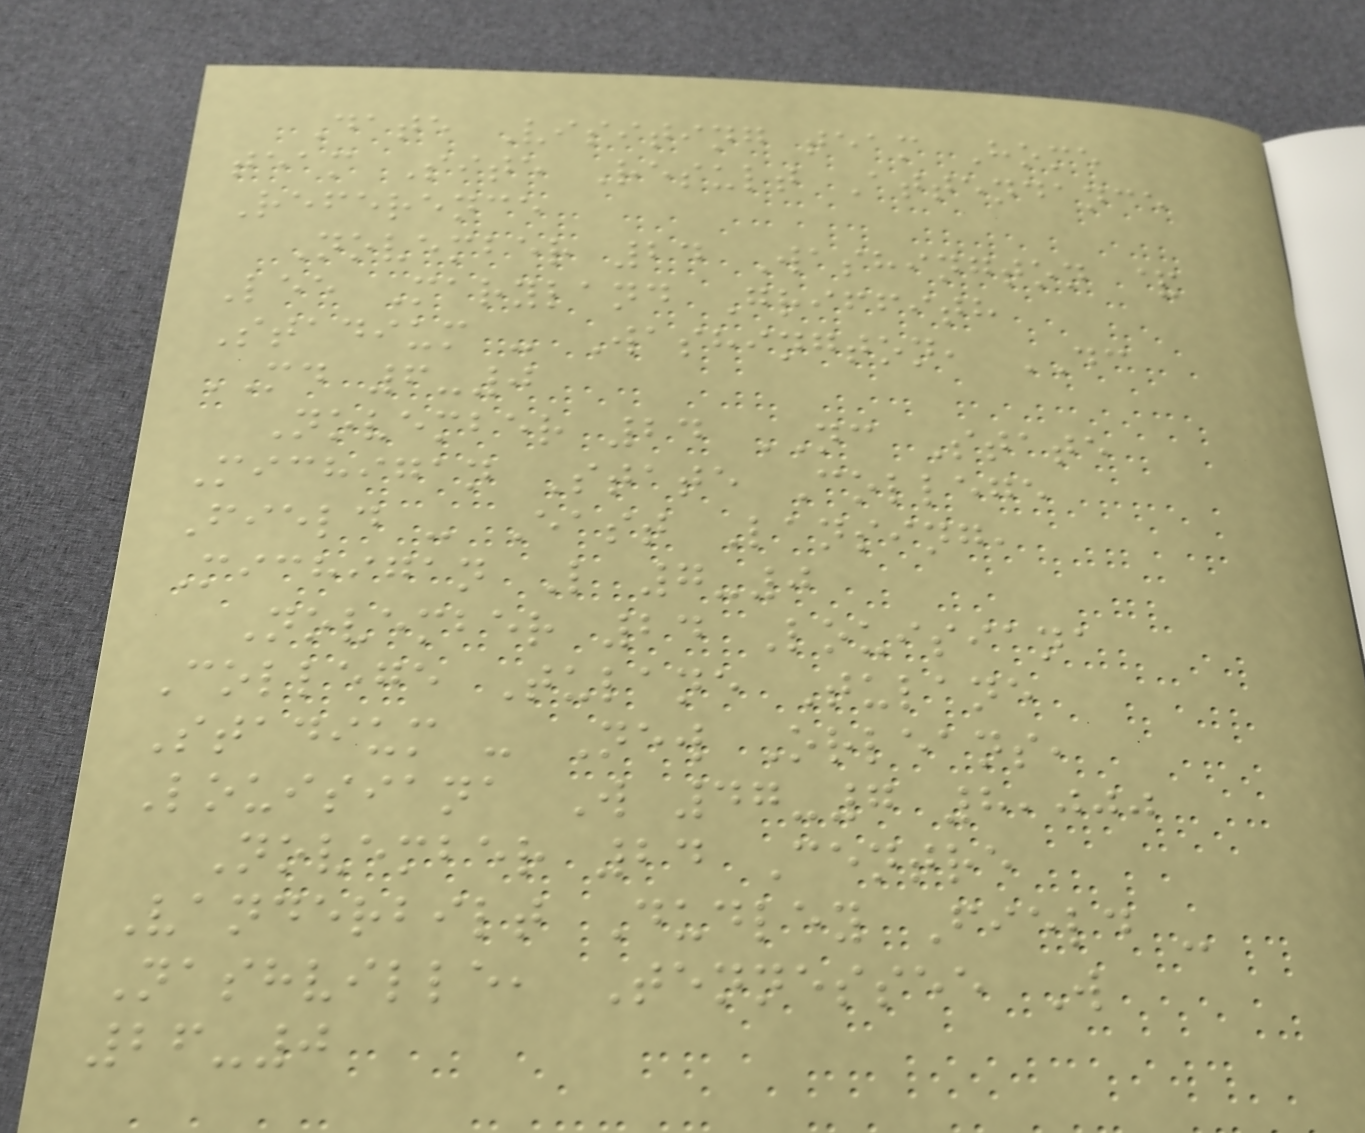Date Visiting team Home
team Site Result Attendance
Reference
November 24 Washington &
Lee Maryland Griffith
Stadium - Washington, DC
MD 6-0
November 24 NC State
Michigan State College
Field - East Lansing,
Michigan L 7-0
November 24 Louisiana
College Tulane Tulane
Stadium - New Orleans,
Louisiana W 47-7 8,000
November 24 Centre
Vanderbilt Dudley Field -
Nashville, Tennessee W
26-0
